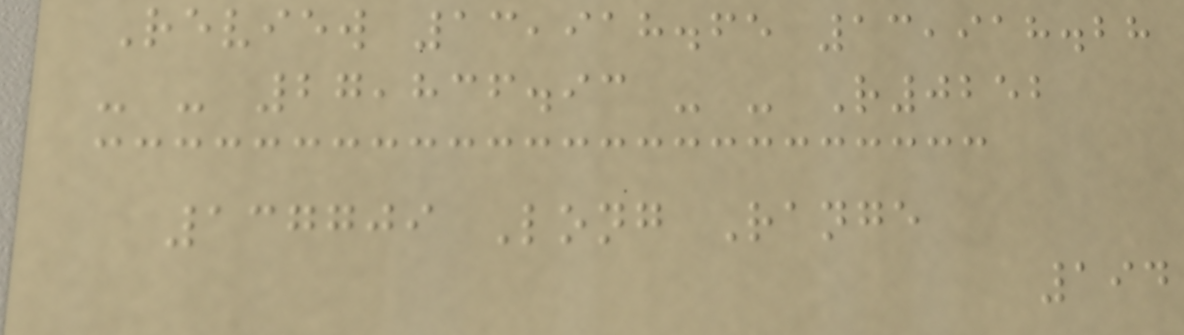Review 13,918.65 13,918.28
- - 27,836.93 - - R0252
137709 Long Range
194
